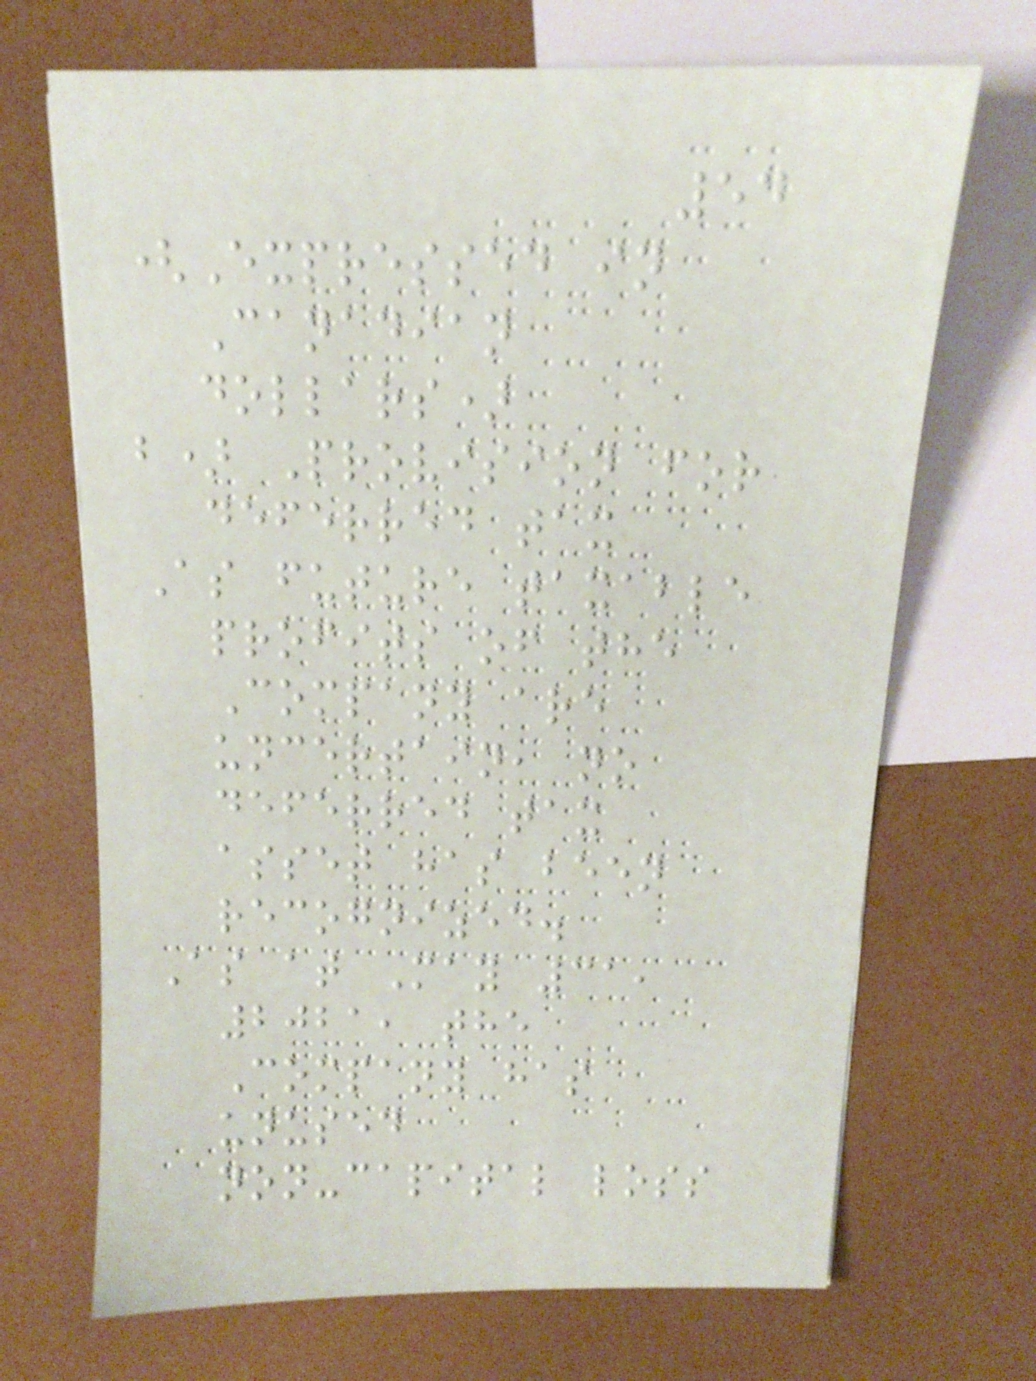54
(Expressed in
Canadian
dollars)
b) Provision for
deferred tax
As future taxable
profits of the
Company are
uncertain, no
deferred tax
asset has been
recognized.
As at May 31,
2021, the
Company has
unused
non-capital loss
